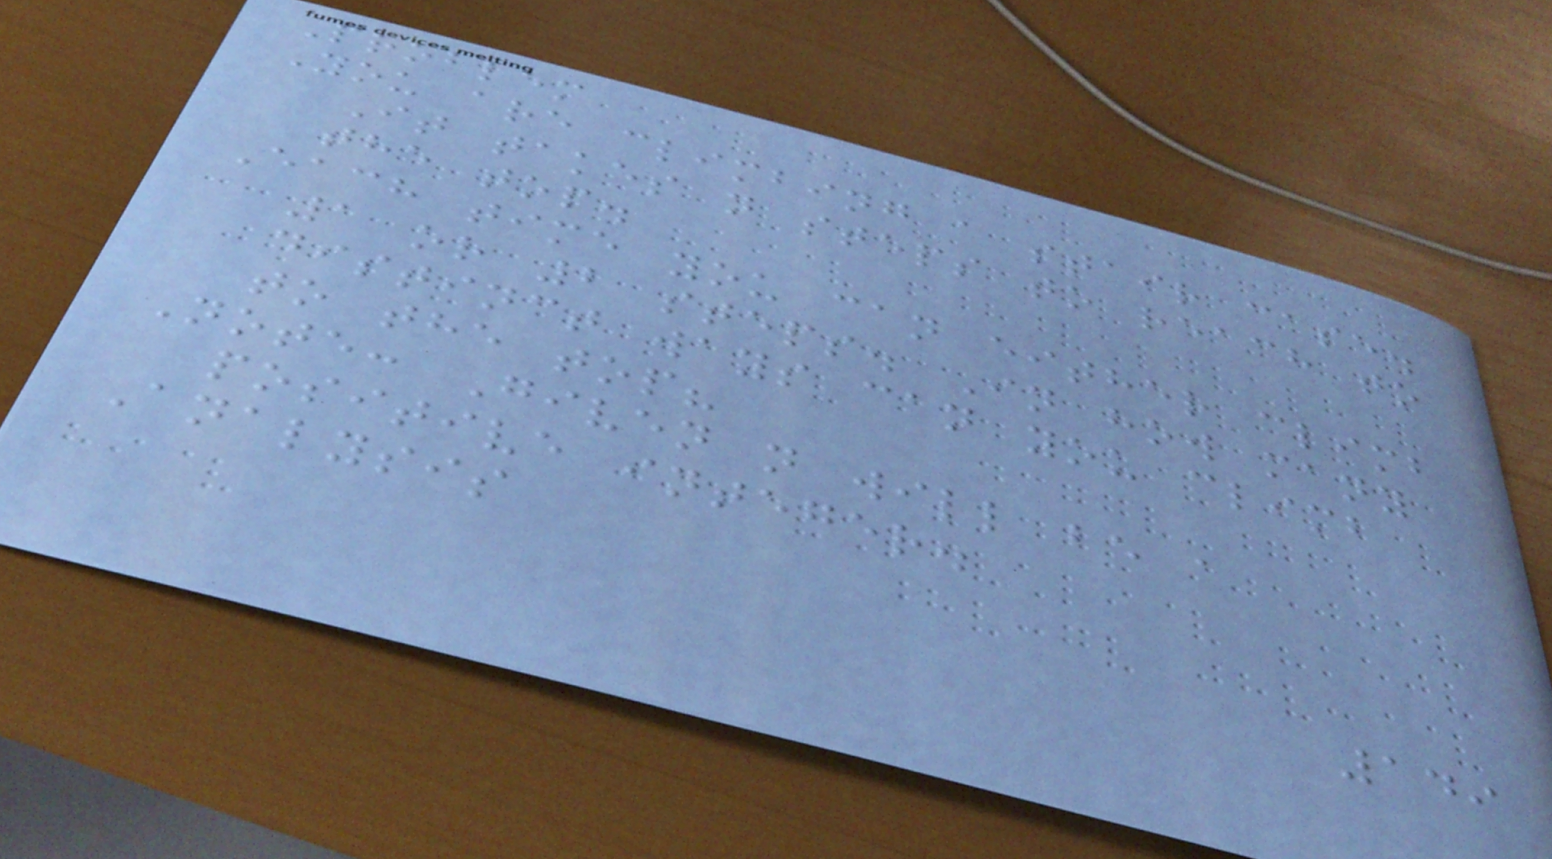Problem
You are climbing a stair case.
It takes n steps to reach to
the top.
Each time you can either climb
1 or 2 steps. In how many
distinct ways can you climb
to the top?
Note: Given n will be a
positive integer.
Analysis
149
